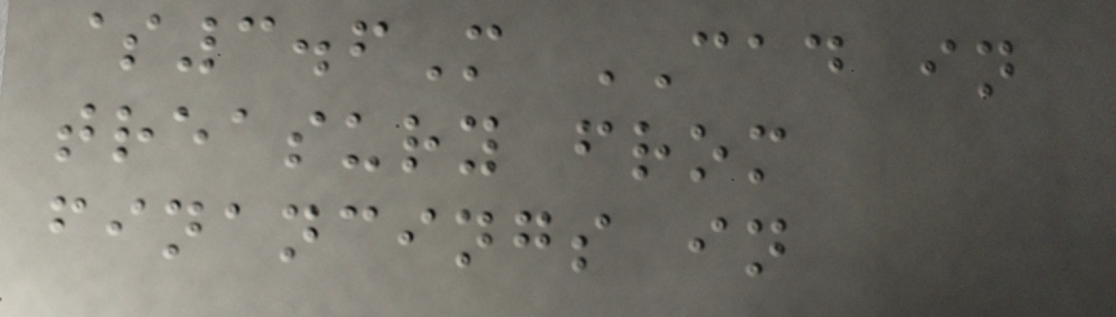$3.6M CAD in
treasury from
financings in
